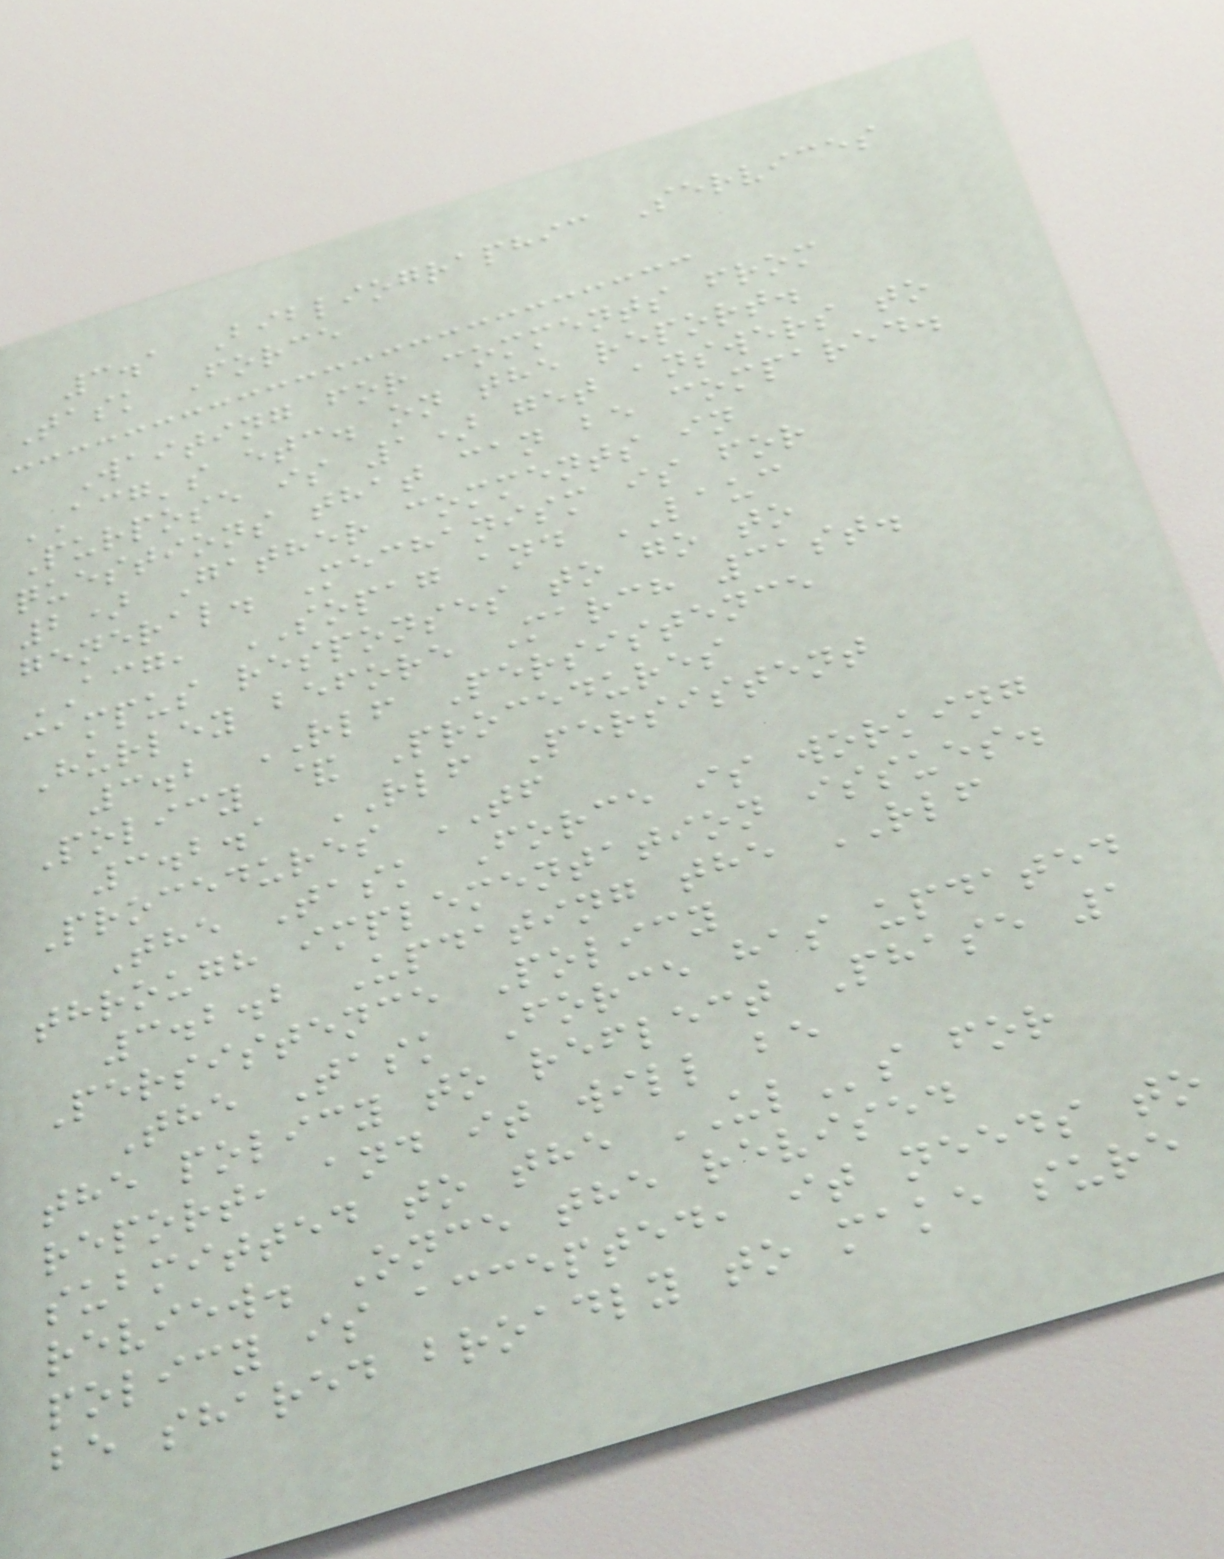3.1 Bibliographic Services
Task Force
Waiting for comments from
ACG's etc. on the report.
Purpose is 1) get answers to
questions that can be compared.
2) Gather comments in
general. Mechanism is for
ACG, SOPAG and LAUC
campus responses to go to
Hurley before March 31st.
3.2 RLF Persistence
Policy & Procedures
3.2.1 RLF Persistent
Procedures TF
The Task Force is working
through implementation issues.
3.2.2 Updating the RLF
Persistence Policy
The Task Force has updated
the policy to reflect Phase 1
report, and it will be
submitted to the ULs for
review. Once the revised
policy is accepted, it needs to
be shared broadly to make sure
